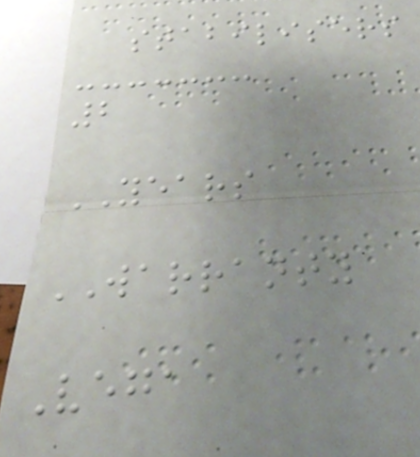stabilisers
2
YEARS
WARRANTY
Vega
